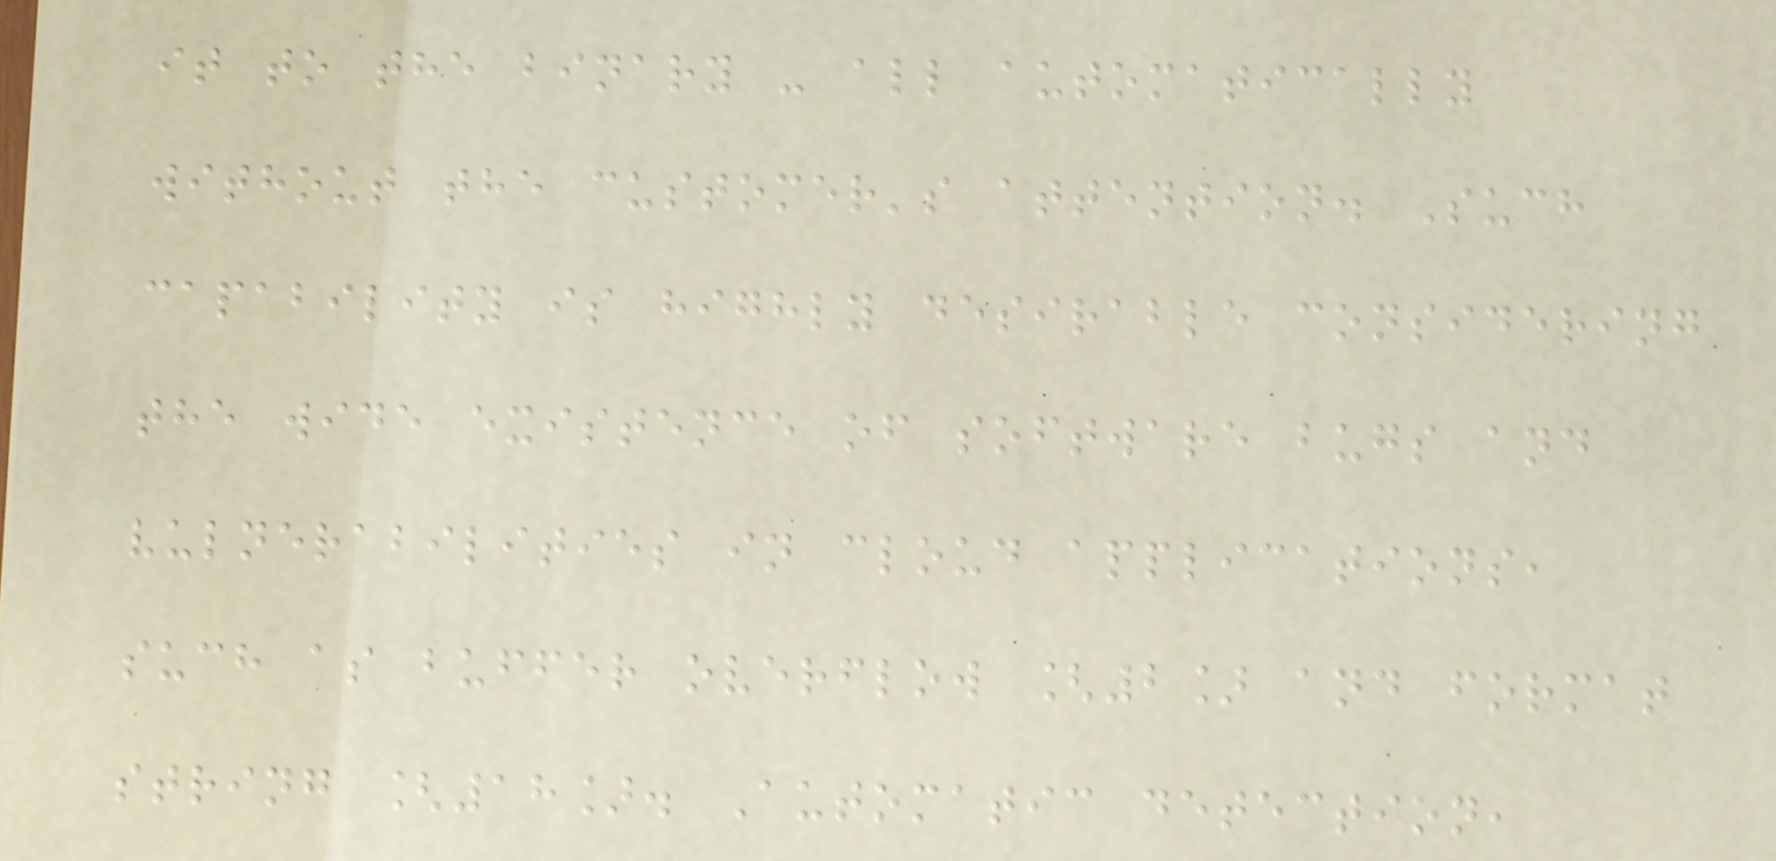it to the binary - all automatically
without the customer's attention. Such
capability is highly desirable considering
the wide existence of software bugs and
vulnerabilities in cloud applications,
such as buffer overflow [2] and format
string [18]. Automatic detection,
